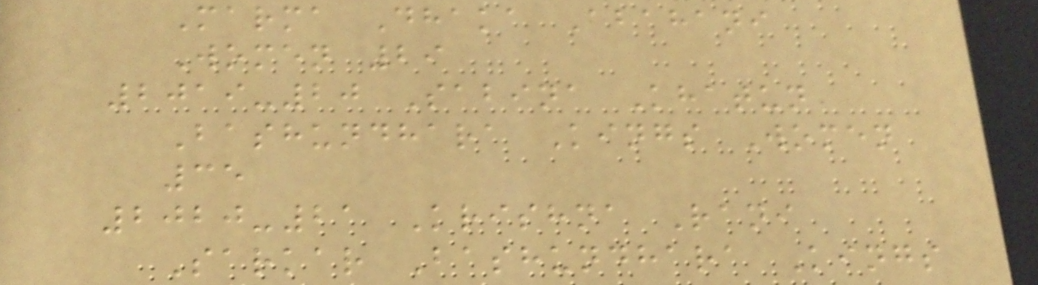Marma Dhaka Abahani
Women 29
2019-20 Sabina Khatun
Bashundhara Kings Women
35
2020-21 Krishna Rani
Sarkar Bashundhara Kings
